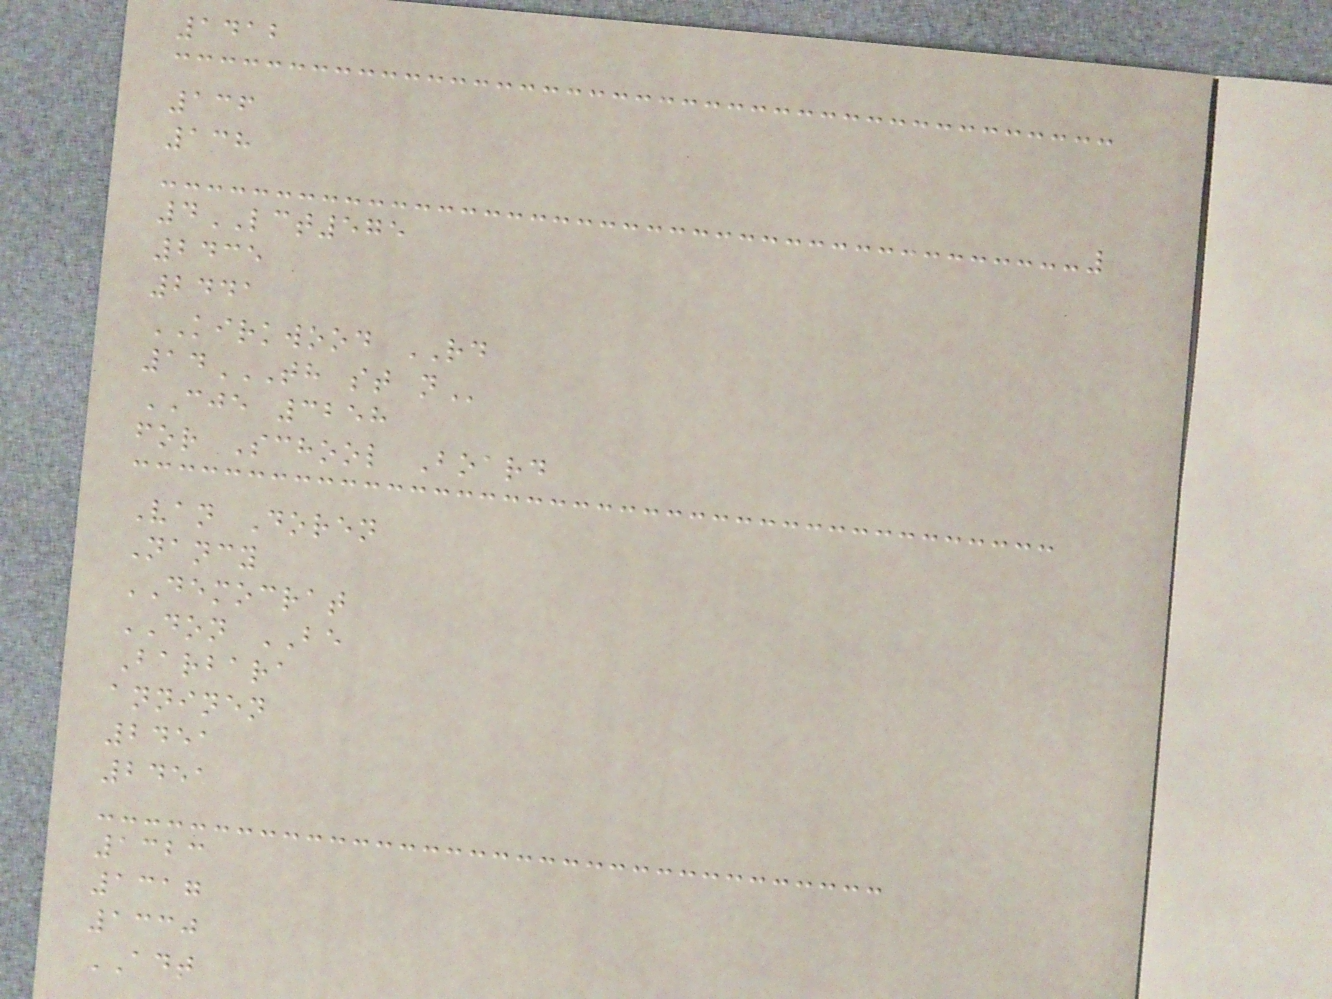1412
136
138
4LCT575
2435
2441
KIRKWOOD RD
14TH ST N
CJE 3258
for School Board
Van Doren
Nancy
DEMOCRAT
DON BE
Barbara
anninen
2451
2451
1323
1317
1330
ADT
